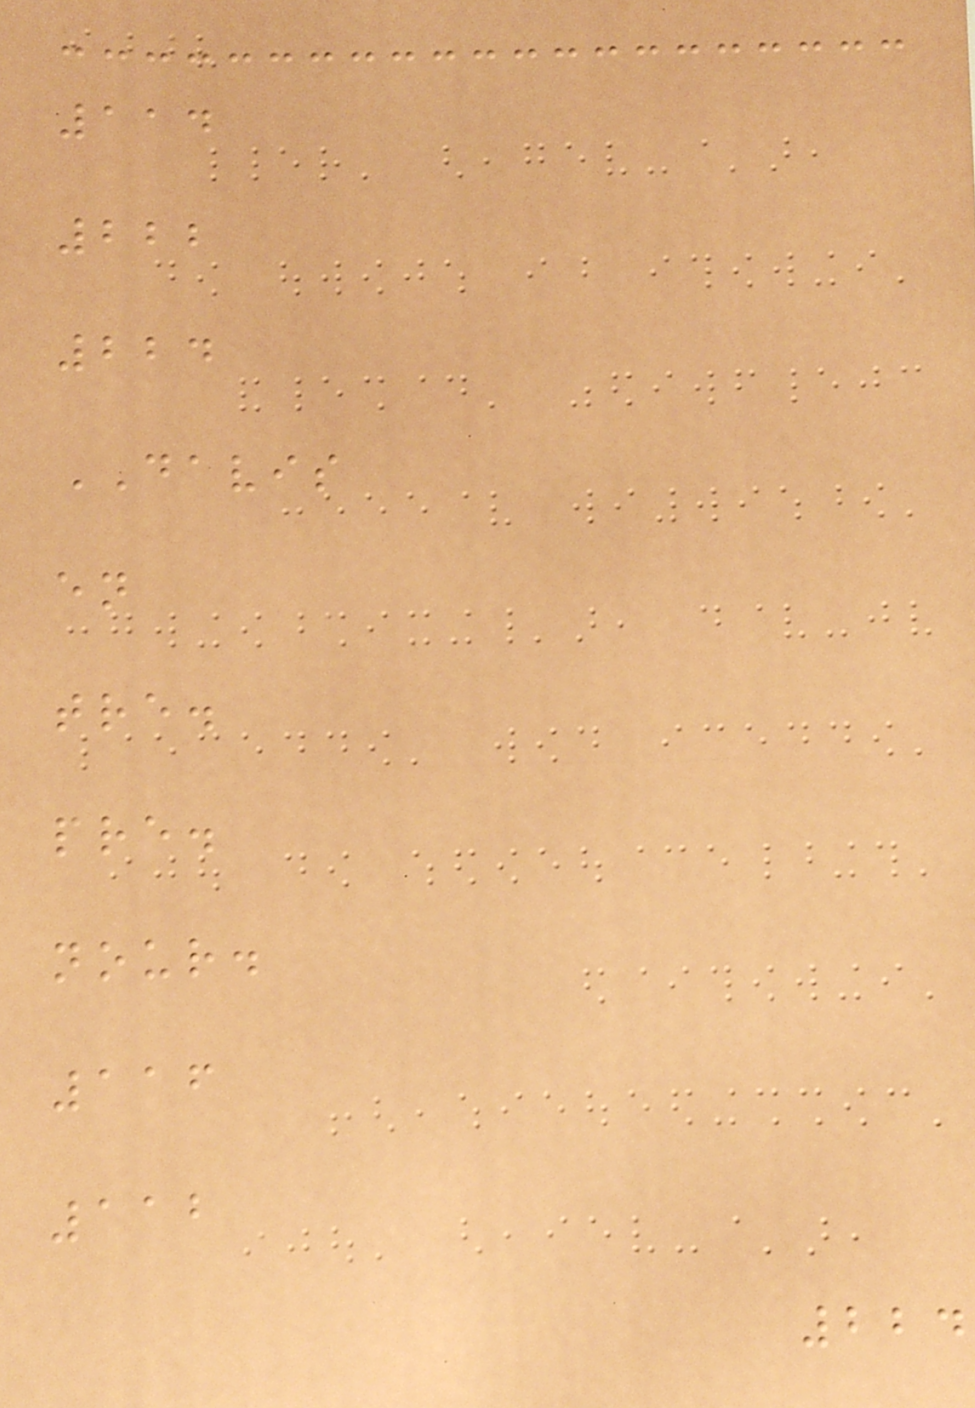114
222
224
DAVIS
en
tre.
pre.
nour.
116
112
224
